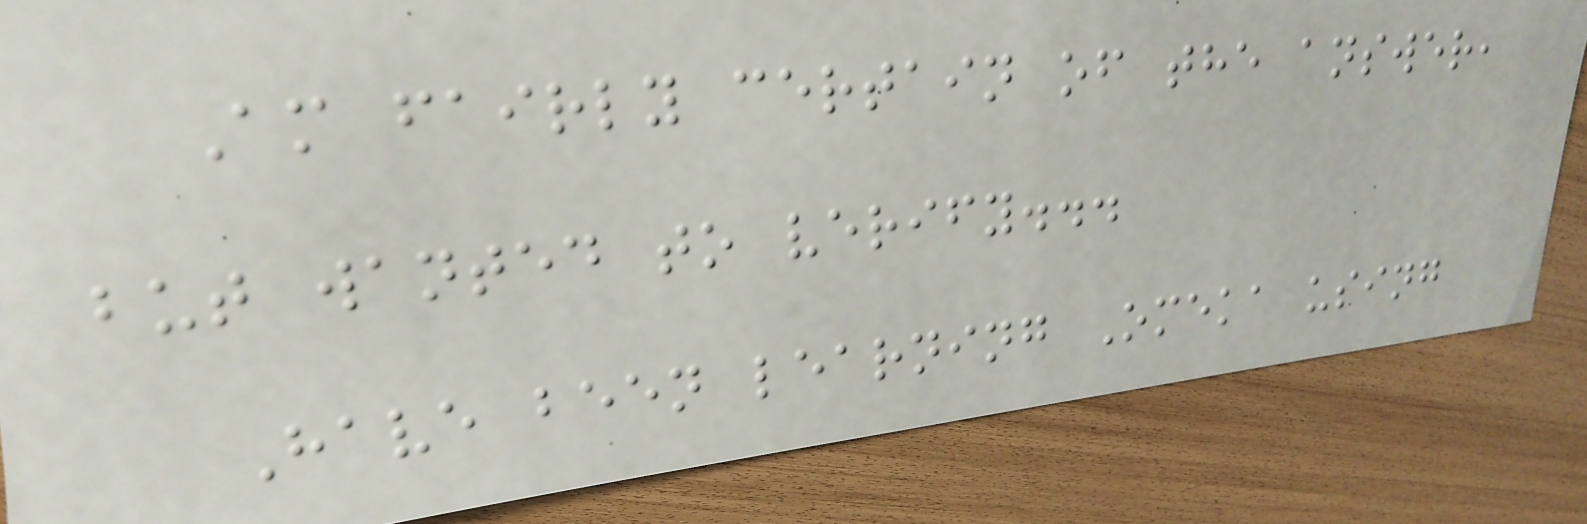Am fairly certain of the answer,
but wanted to verify...
Have been learning Omeka using
